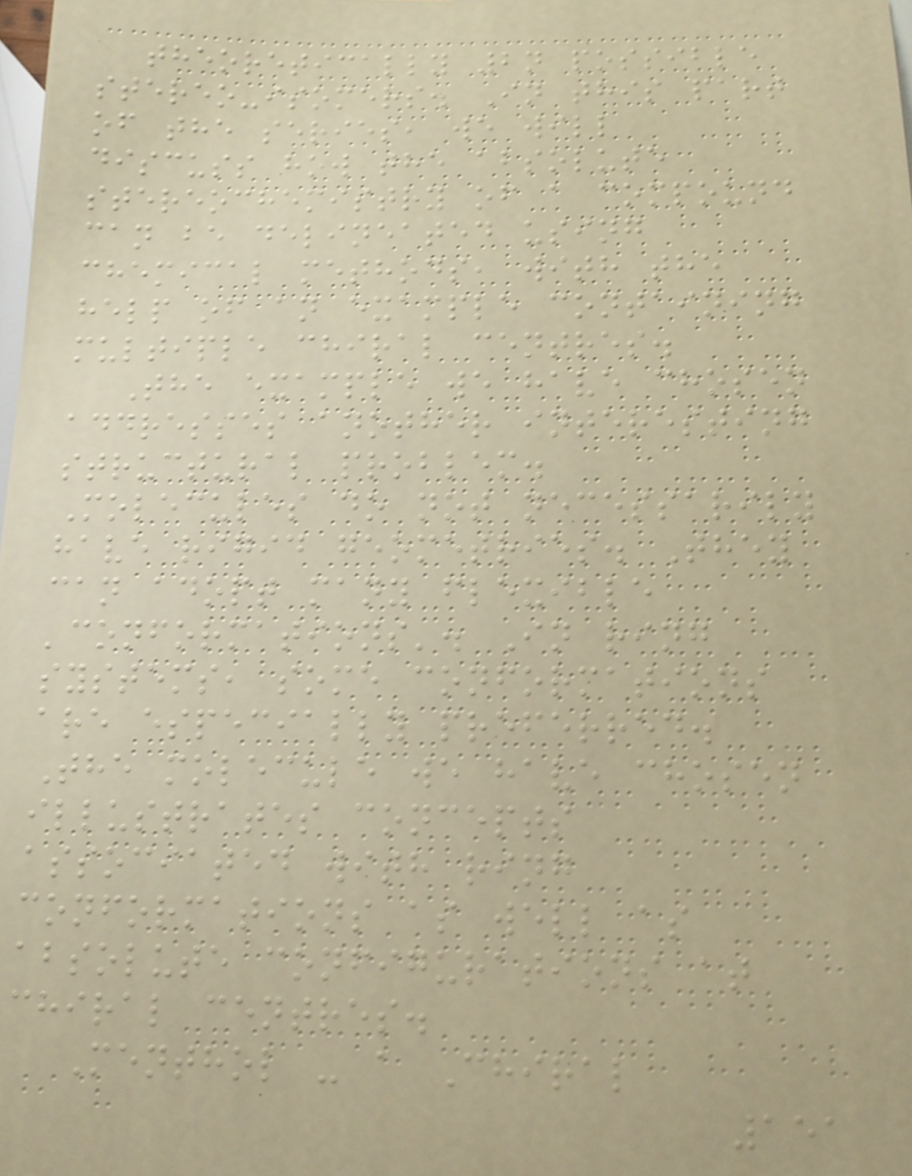theoretically 2n possible
stereo-isomers. In this part
of the series, we will
discuss how the absolute
stereochemistry of a compound
can be delineated using
chemical methods, with the
help of an example containing
multiple chiral centres.
The example we have chosen
addresses another interesting
structural problem.
Molecules do not necessarily
have rigid geometries. They
can adopt many flexible
'conformations'. In ring
systems, some conformations
are especially preferred.
The molecule we have chosen
illustrates concepts
associated with ring
conformations as well as
absolute configurations at
chiral centres.
Menthol - a Chiral
151
